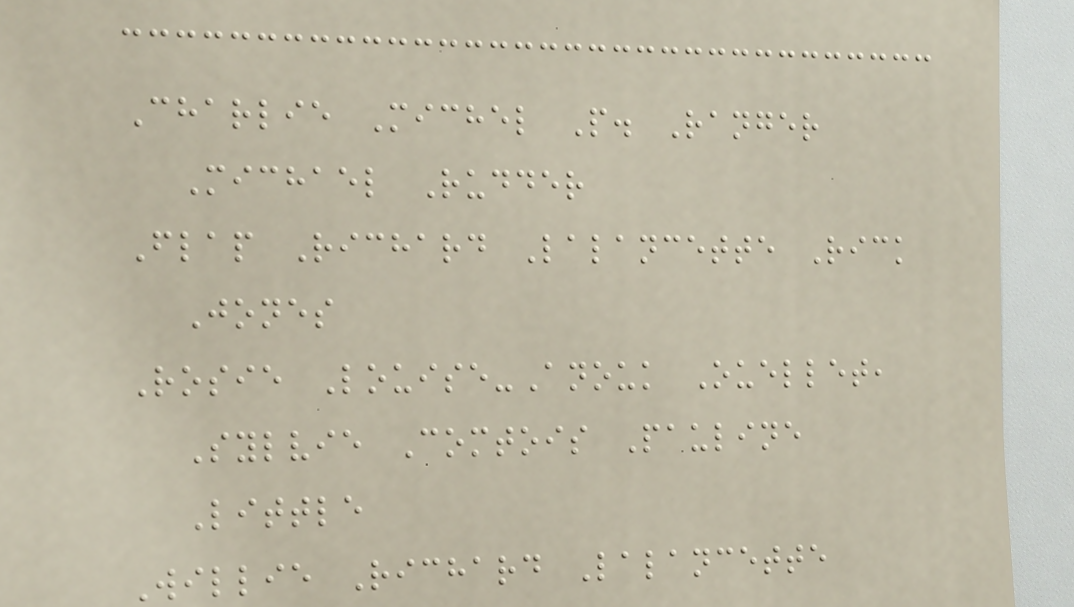Charlie Michel P. Ranger
Michael Rudder
Flap Richard Lalancette Rick
Jones
Rosie Louise-Anouk Ouellet,
Sylvie Comtois Pauline
Little
Willie Richard Lalancette
